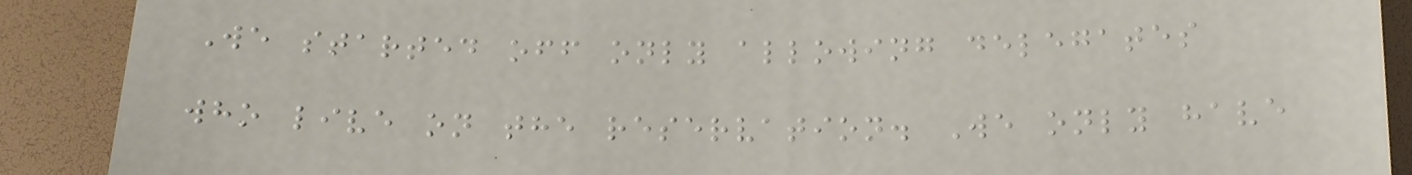We started off only allowing delegates
who live on the reservation. We only have
